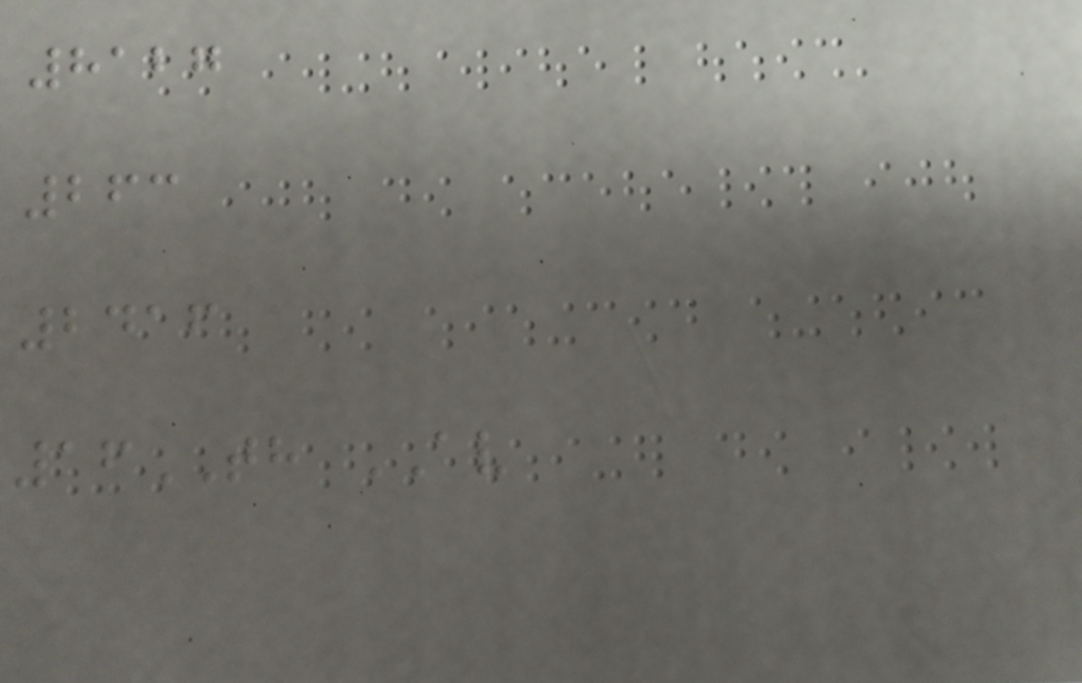8127
263
2416
16TH AV
